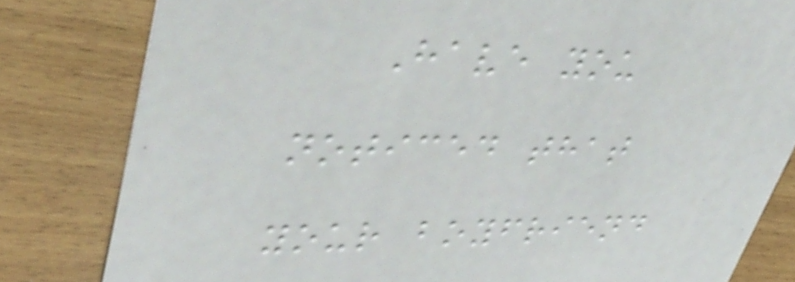Have you
noticed that
your boyfriend
